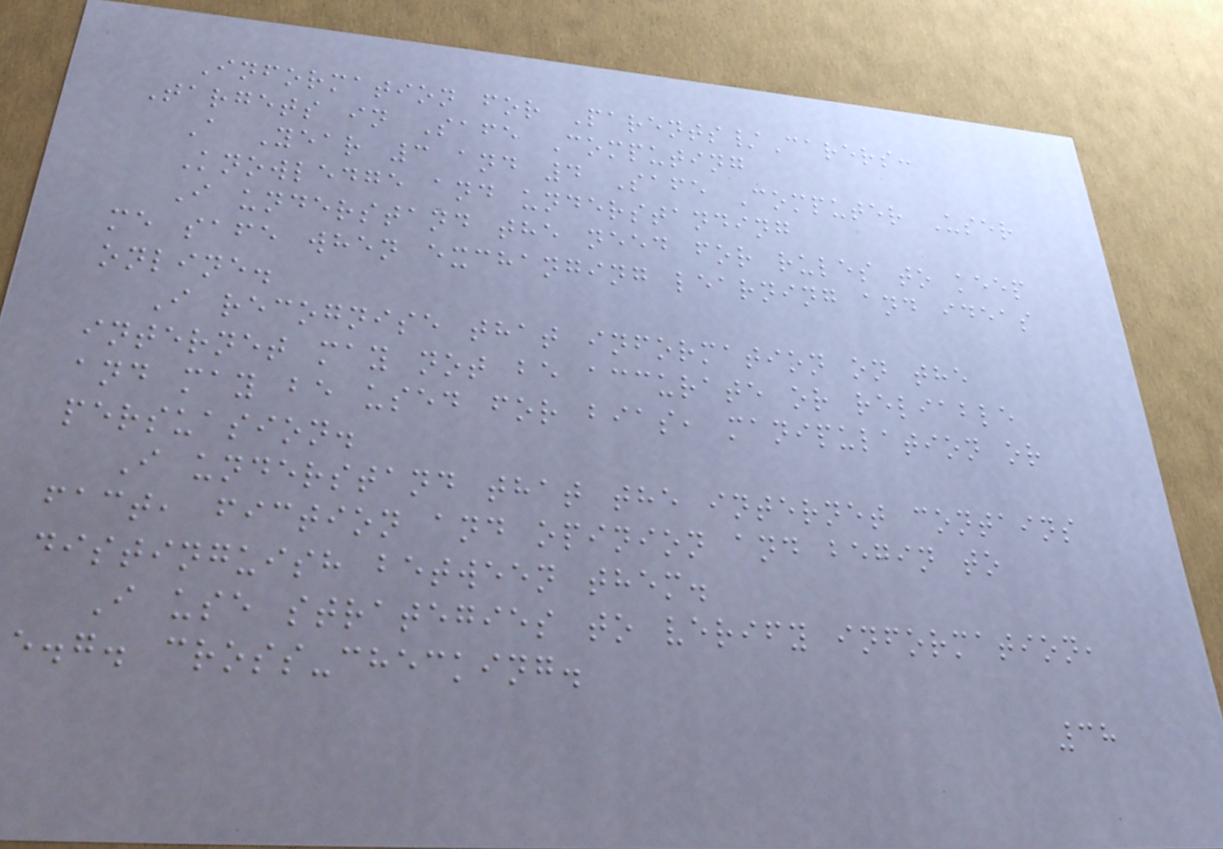Information for Parents/Carers:
Targets in Safe Computing
A Year 3 and 4 Safe Computer User
Knowledge and understanding
I understand the need for rules to keep
me safe when exchanging learning and ideas
online.
I recognise that information on the
internet may not be accurate or reliable
and may be used for bias, manipulation or
persuasion.
I understand that the internet contains
fact, fiction and opinion and begin to
distinguish between them.
I use strategies to verify information,
e.g. cross-checking.
38
